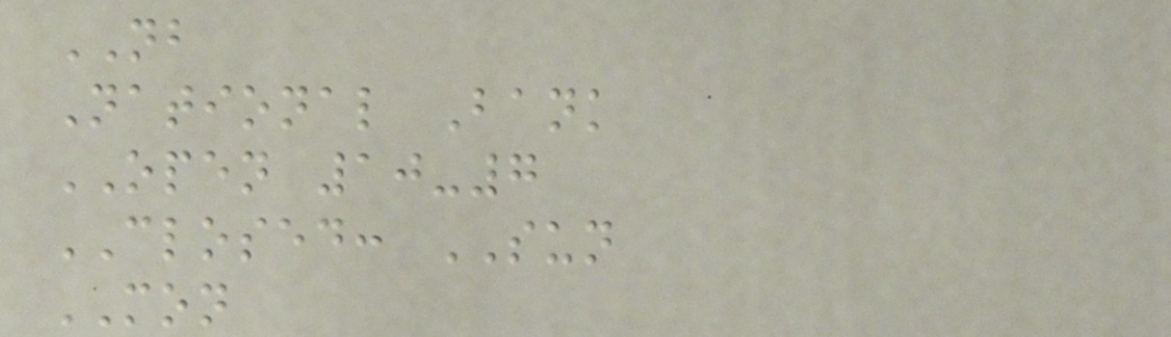NB
National Bank
OPEN 10-7
CLOSED: SUN
MON
